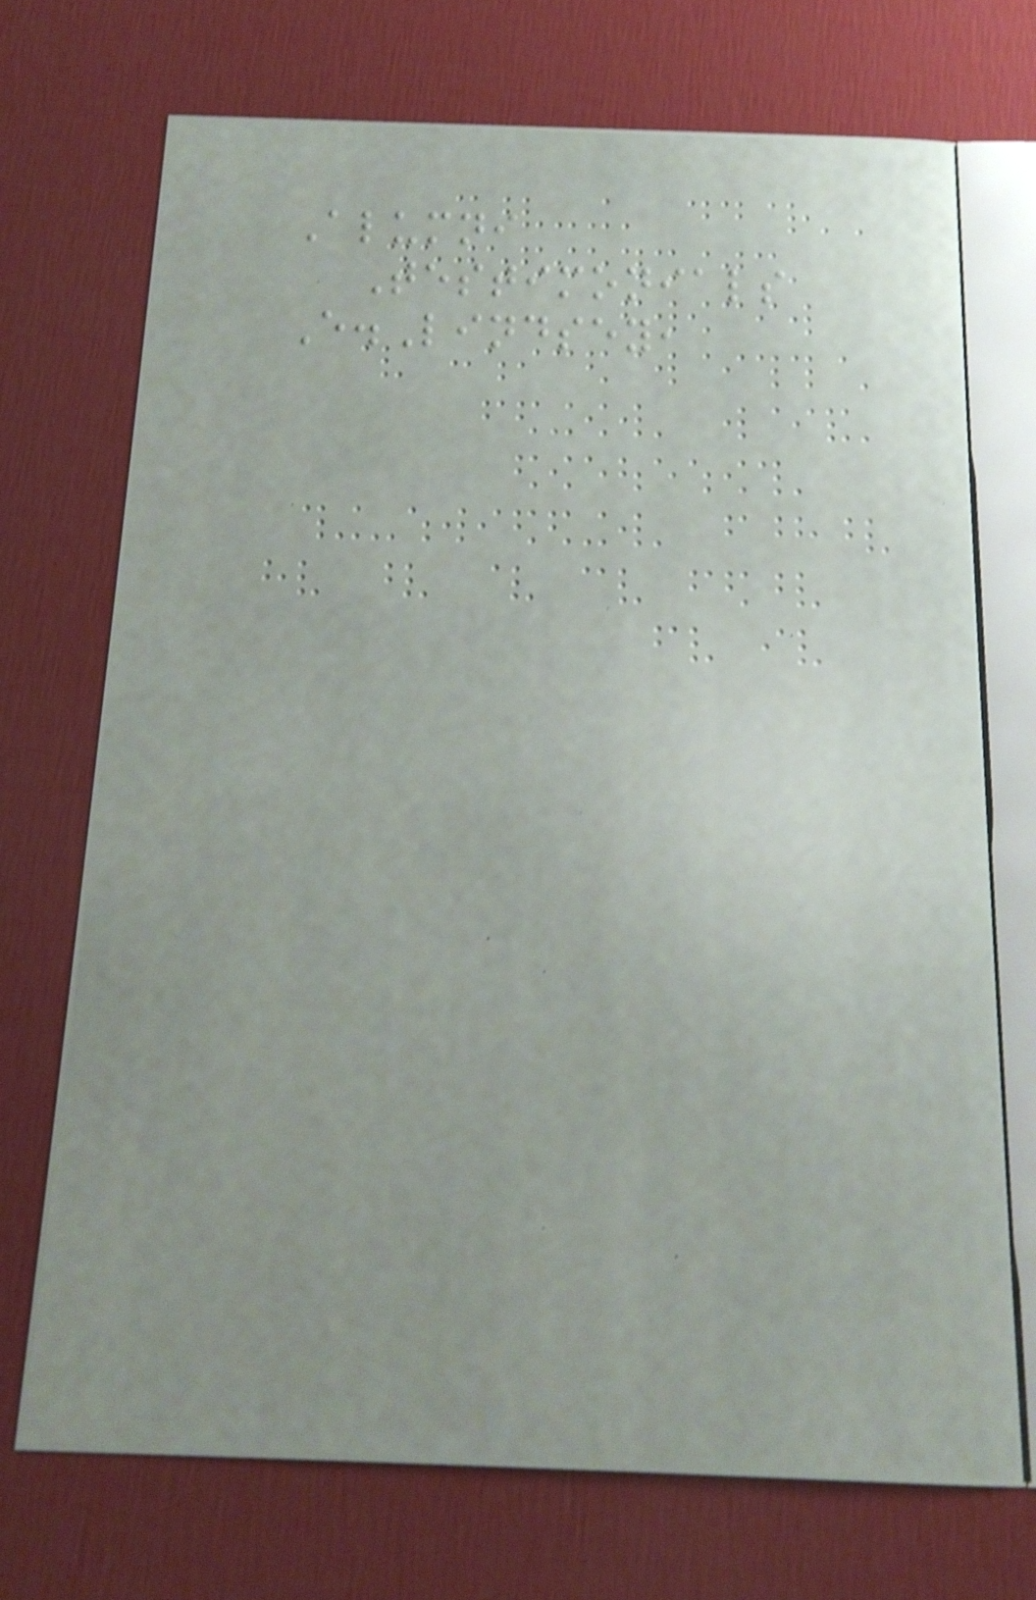Alumni
Testimonials
E.Lindsey,
